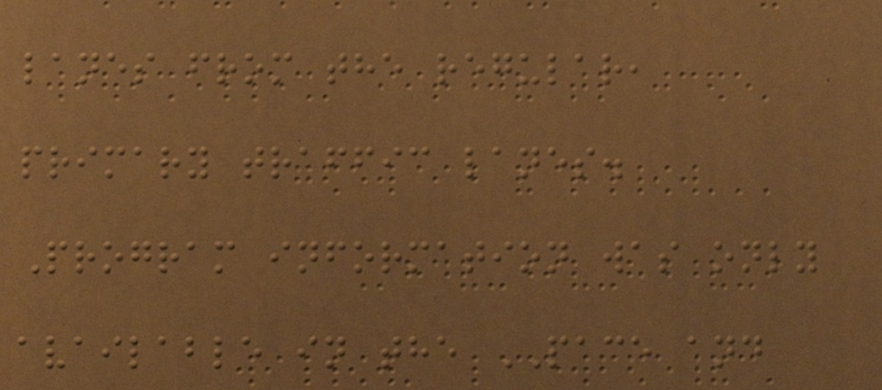lanes from the regular,
primary traffic lanes.
Program information was only
available in the PACE and
